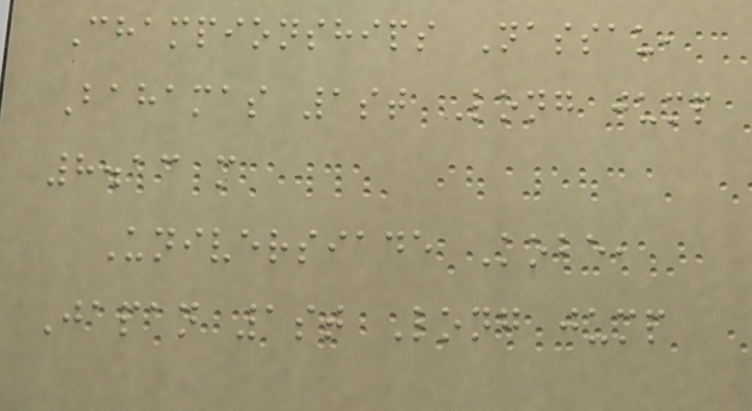Championships Nassau,
Bahamas 1st Long jump
8.13 m
Universiade Kobe,
Japan 1st Long jump
